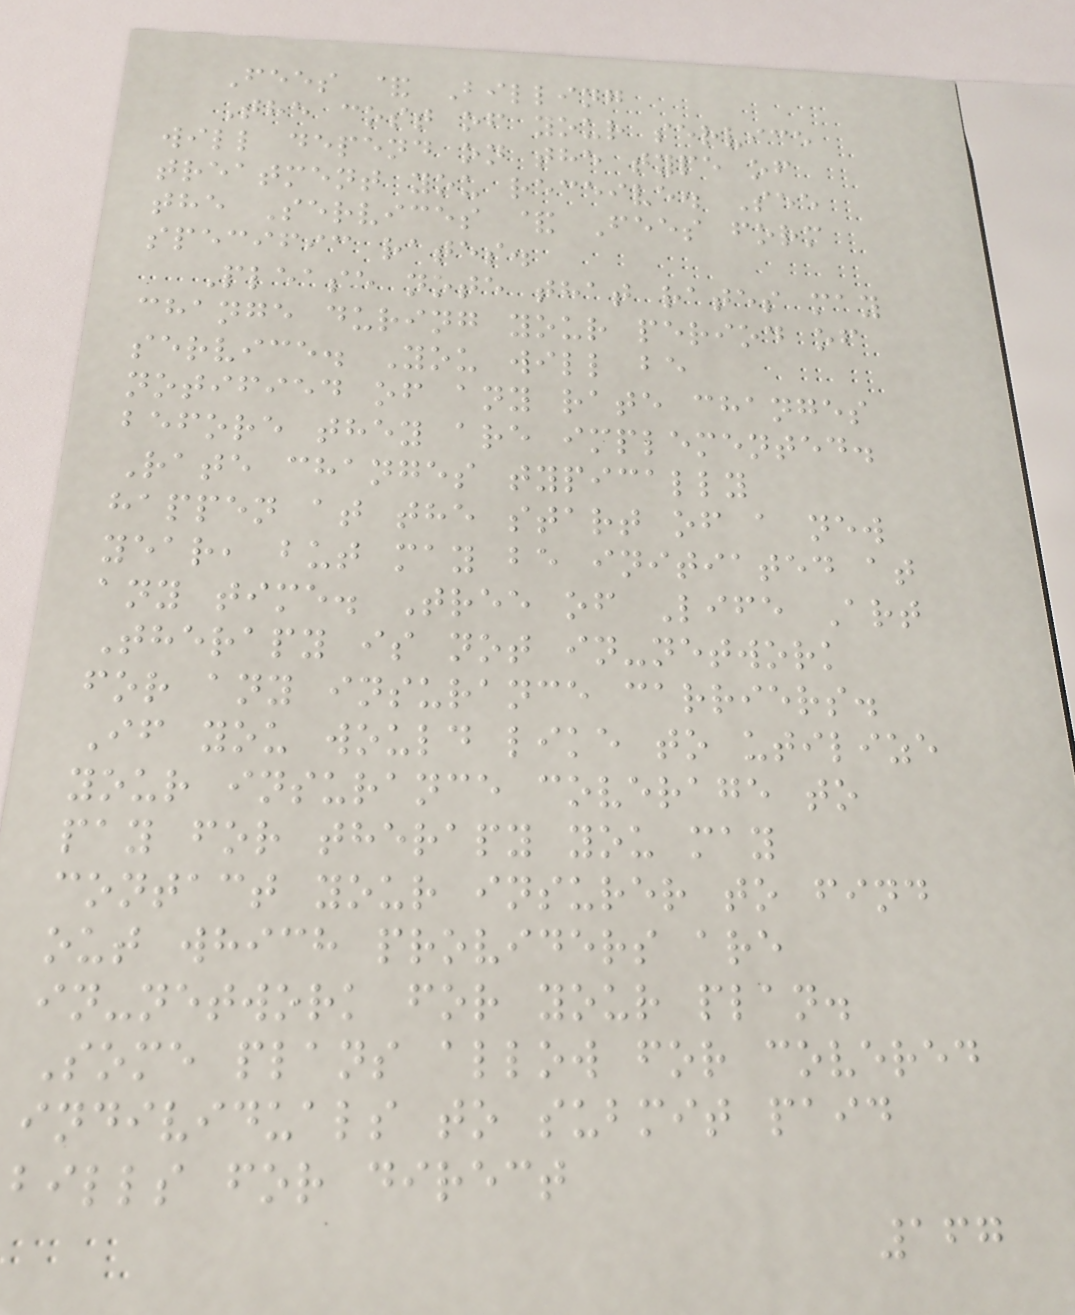Fees & Billing
The cost of your service
will depend on the type of
treatment you receive. See
the Services & Fees form
specific rates.
Please note that rates may
change during your period of
service. You will be
notified of any rate changes
before they are implemented.
Rate changes typically
happen at the start of a new
year, but may be initiated at
any time. Tree of Life Art
Therapy is not in-network
for any insurance carriers.
If you would like to utilize
your insurance coverage to
pay for therapy you may
contact your insurer to find
out which providers are
in-network for your plan.
Some plans allow for covered
individuals to submit paid
bills for direct
167
